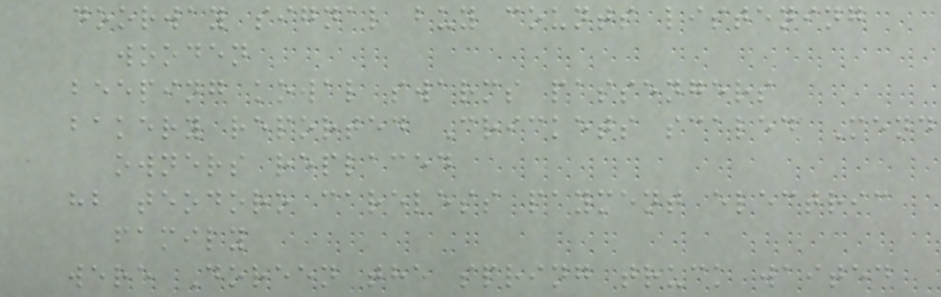doorway signal buy counts listening
wooden
beeping kowal swarms passengers
bakery reported Crickets scaled Mend
owners replaced
hb teodoro careless payment electric
family
were Doreen the spring truck waited
